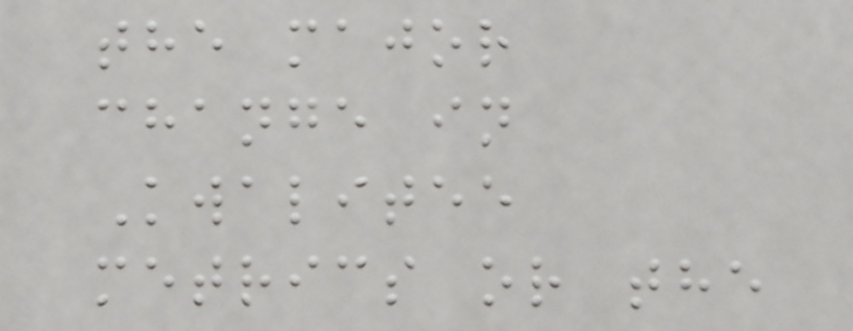the major
change in
Kwalitee
metrics or the
